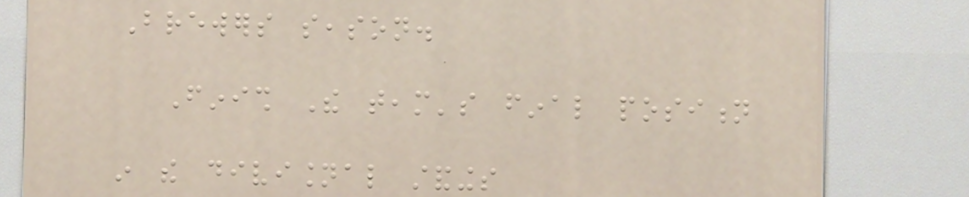Brewers season.
Finish The team's final position
in the divisional standings
